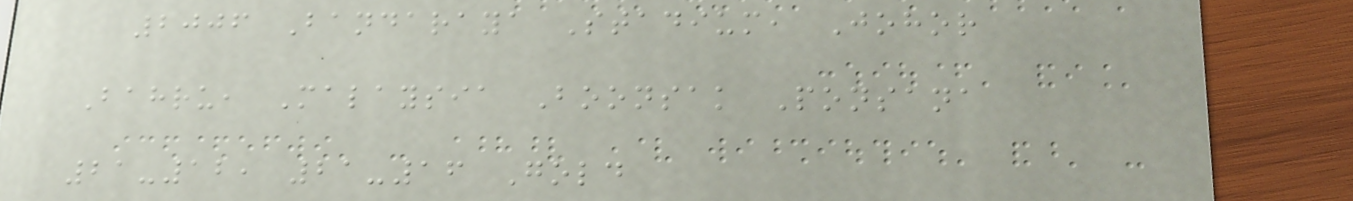2006 Bandaraya Stadium, Johor
Bahru, Malaysia Boonsak Ponsana
21-12, 21-16 Gold
